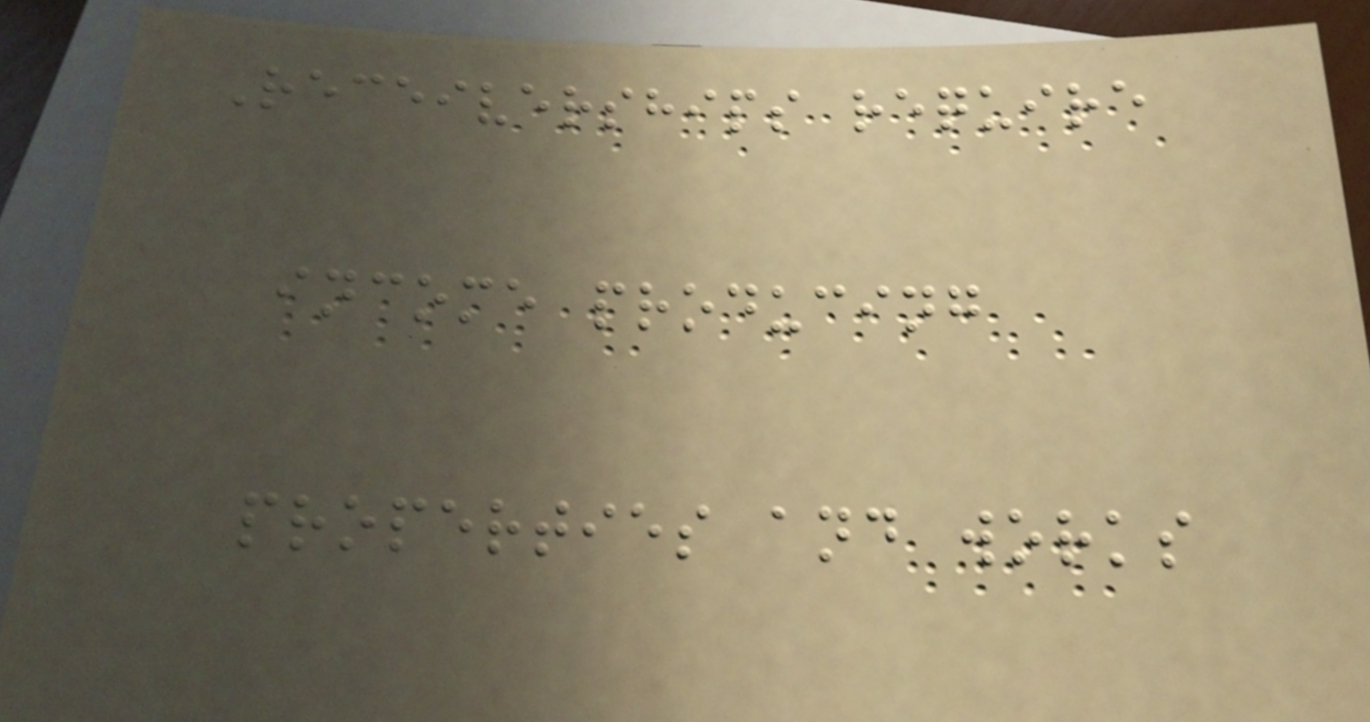Receiverships require
income producing
properties and works
